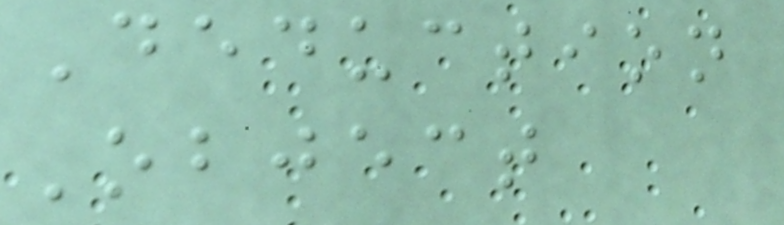Deduction
Object
